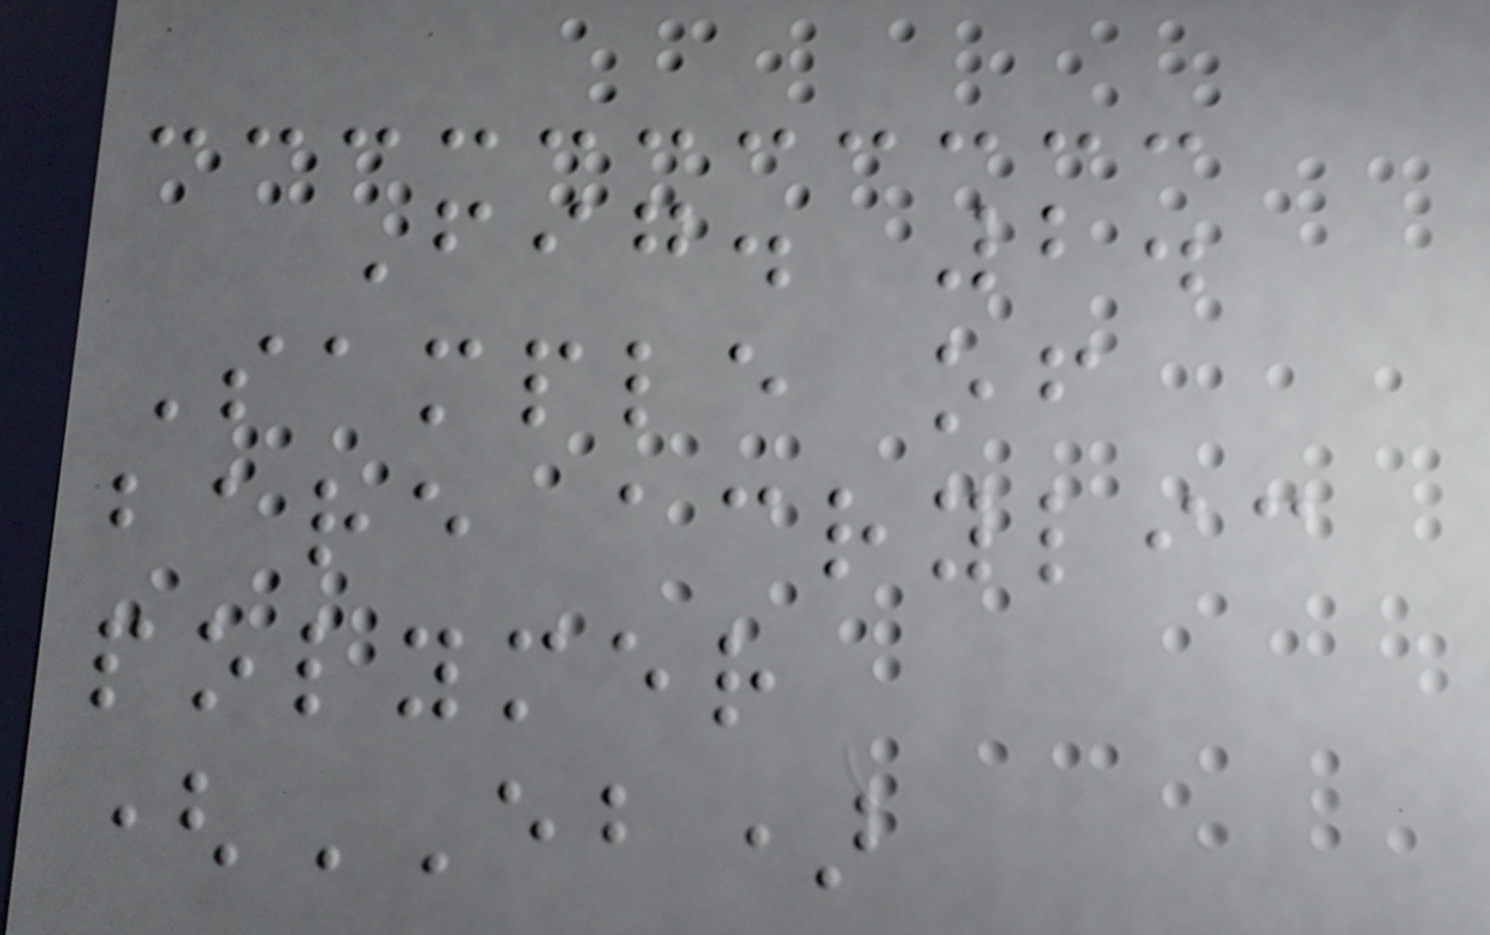Fig. 2.
Sample of
bare acrylic
polymer
(EB)
